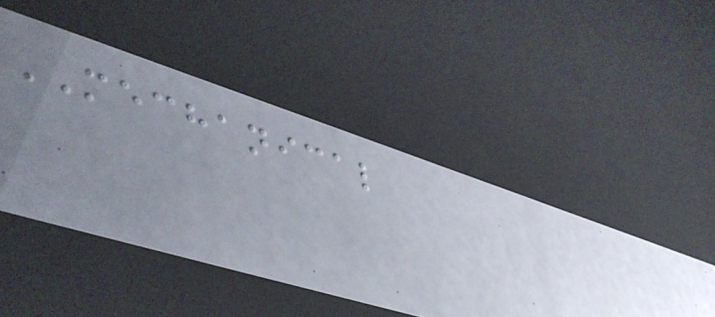MECHANICAL
